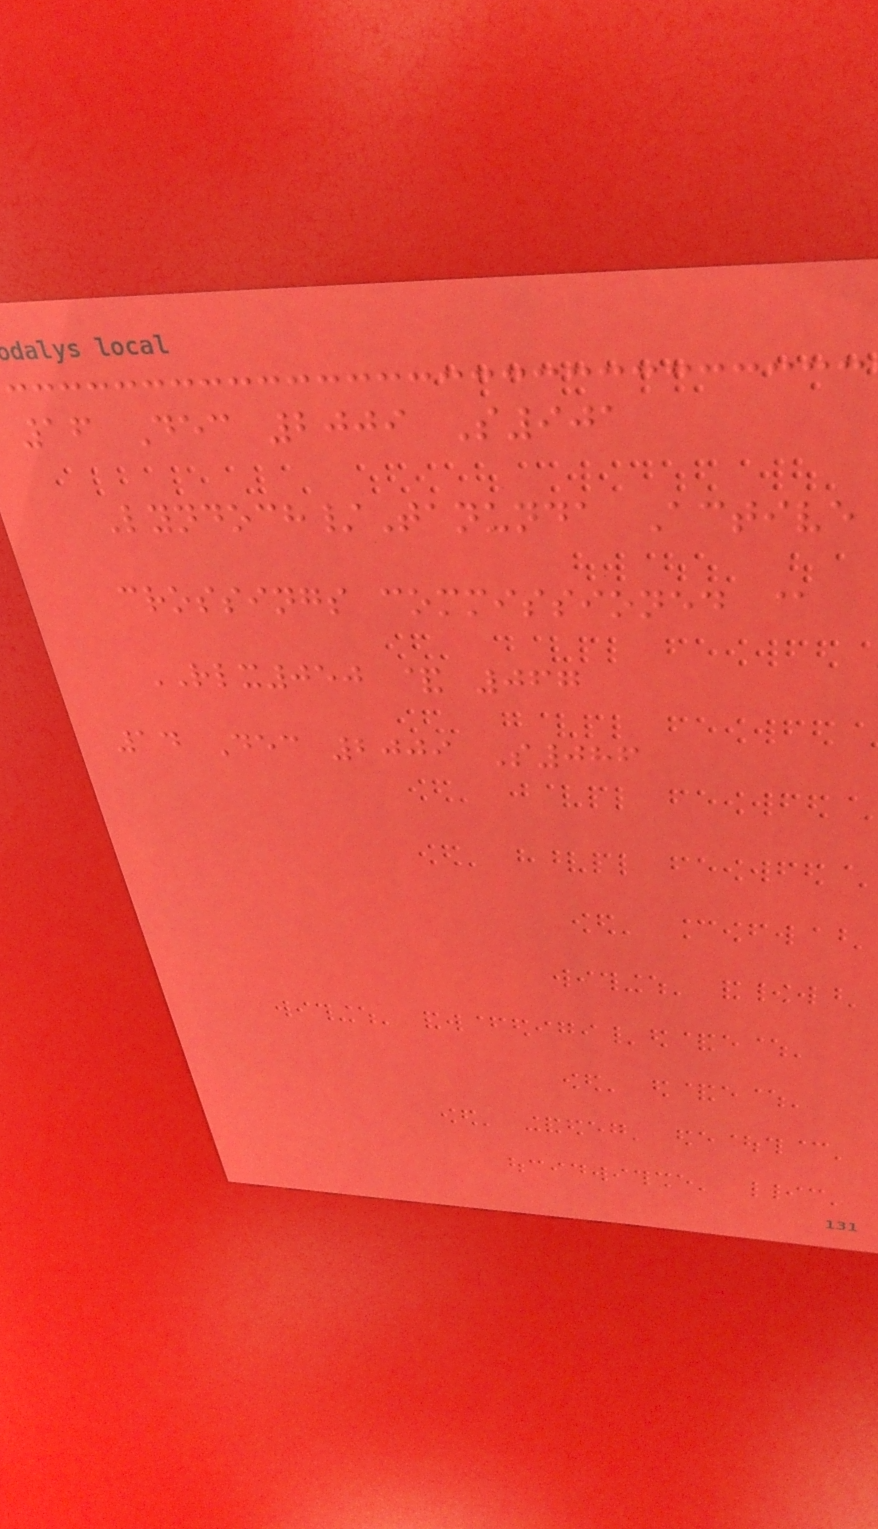16 Dec 2009 S901
Lyndoch/Tanunda Active
crossings commissioned @
RLX050 & 067
14 Dec 2009 S086
